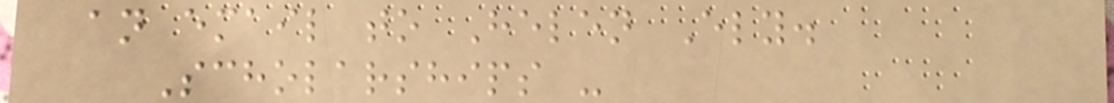an email to Helen Ely.
Scholarships -
